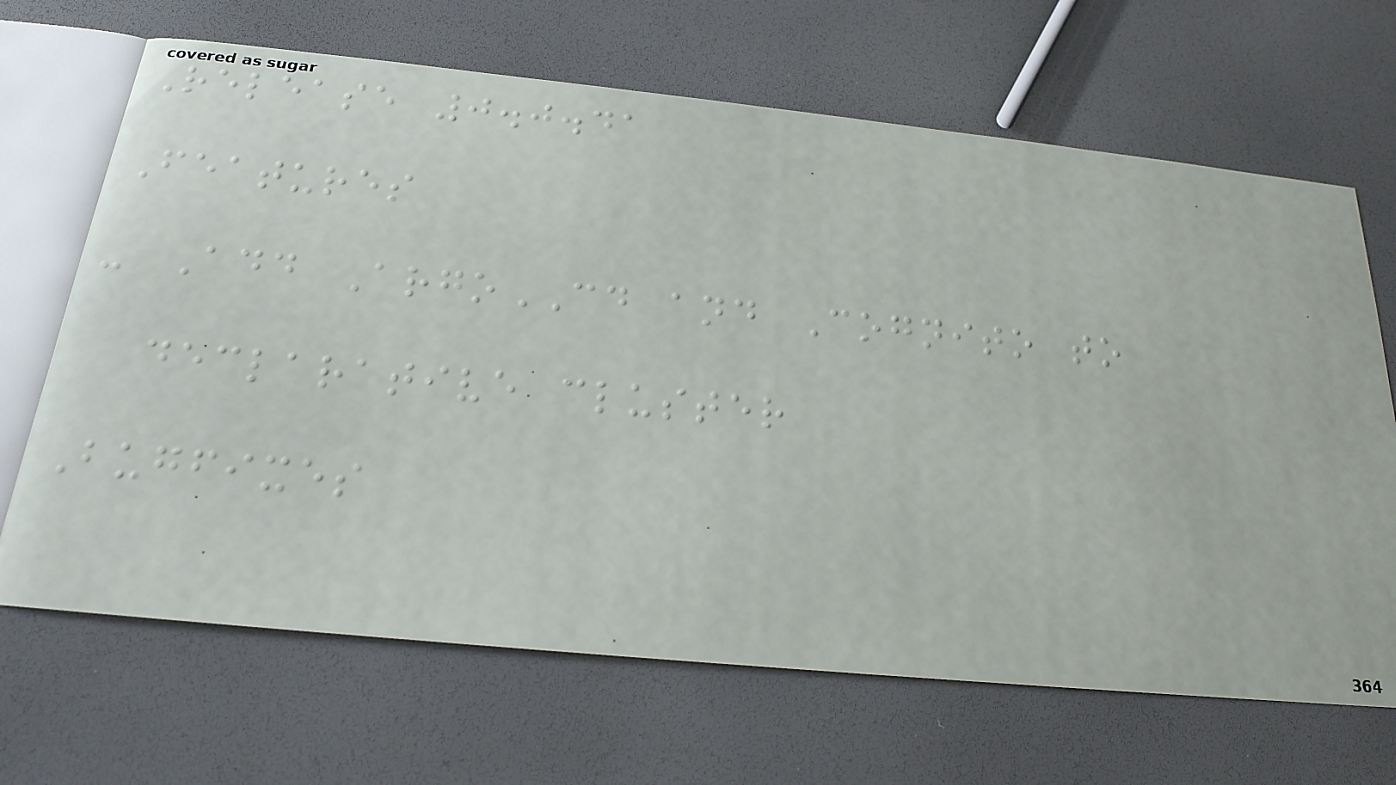Release 0.0.41
Features
- Add ArgoCD and Cognito to
declarative cluster
Bugfixes
